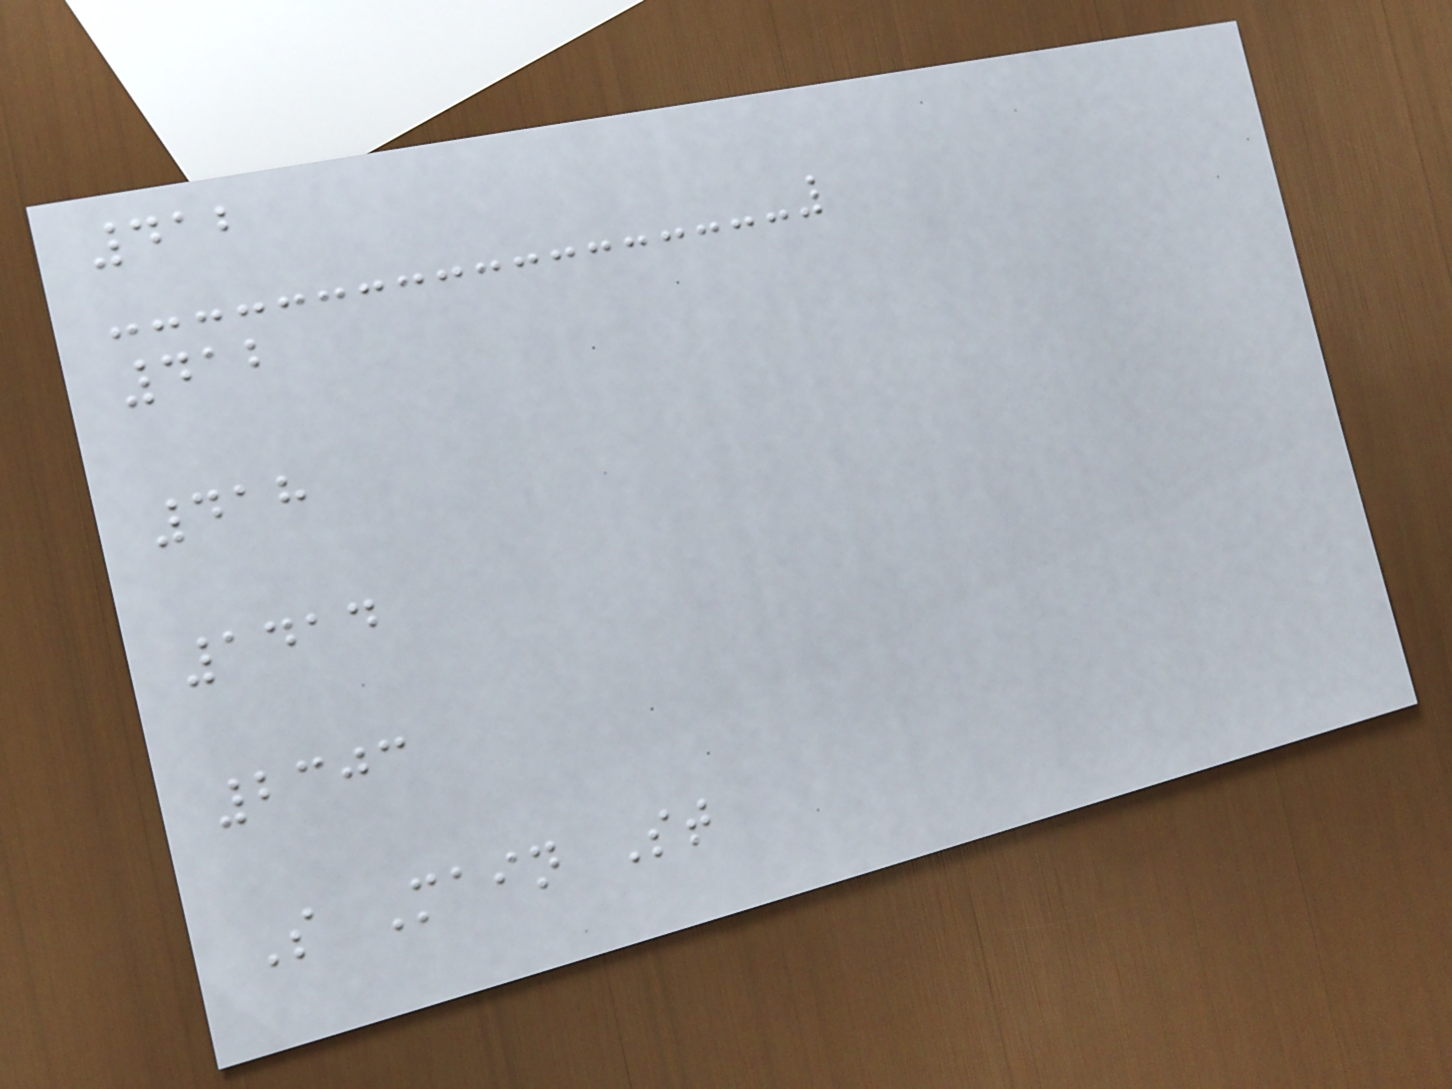412
412
418
1414
2303
S Main St
